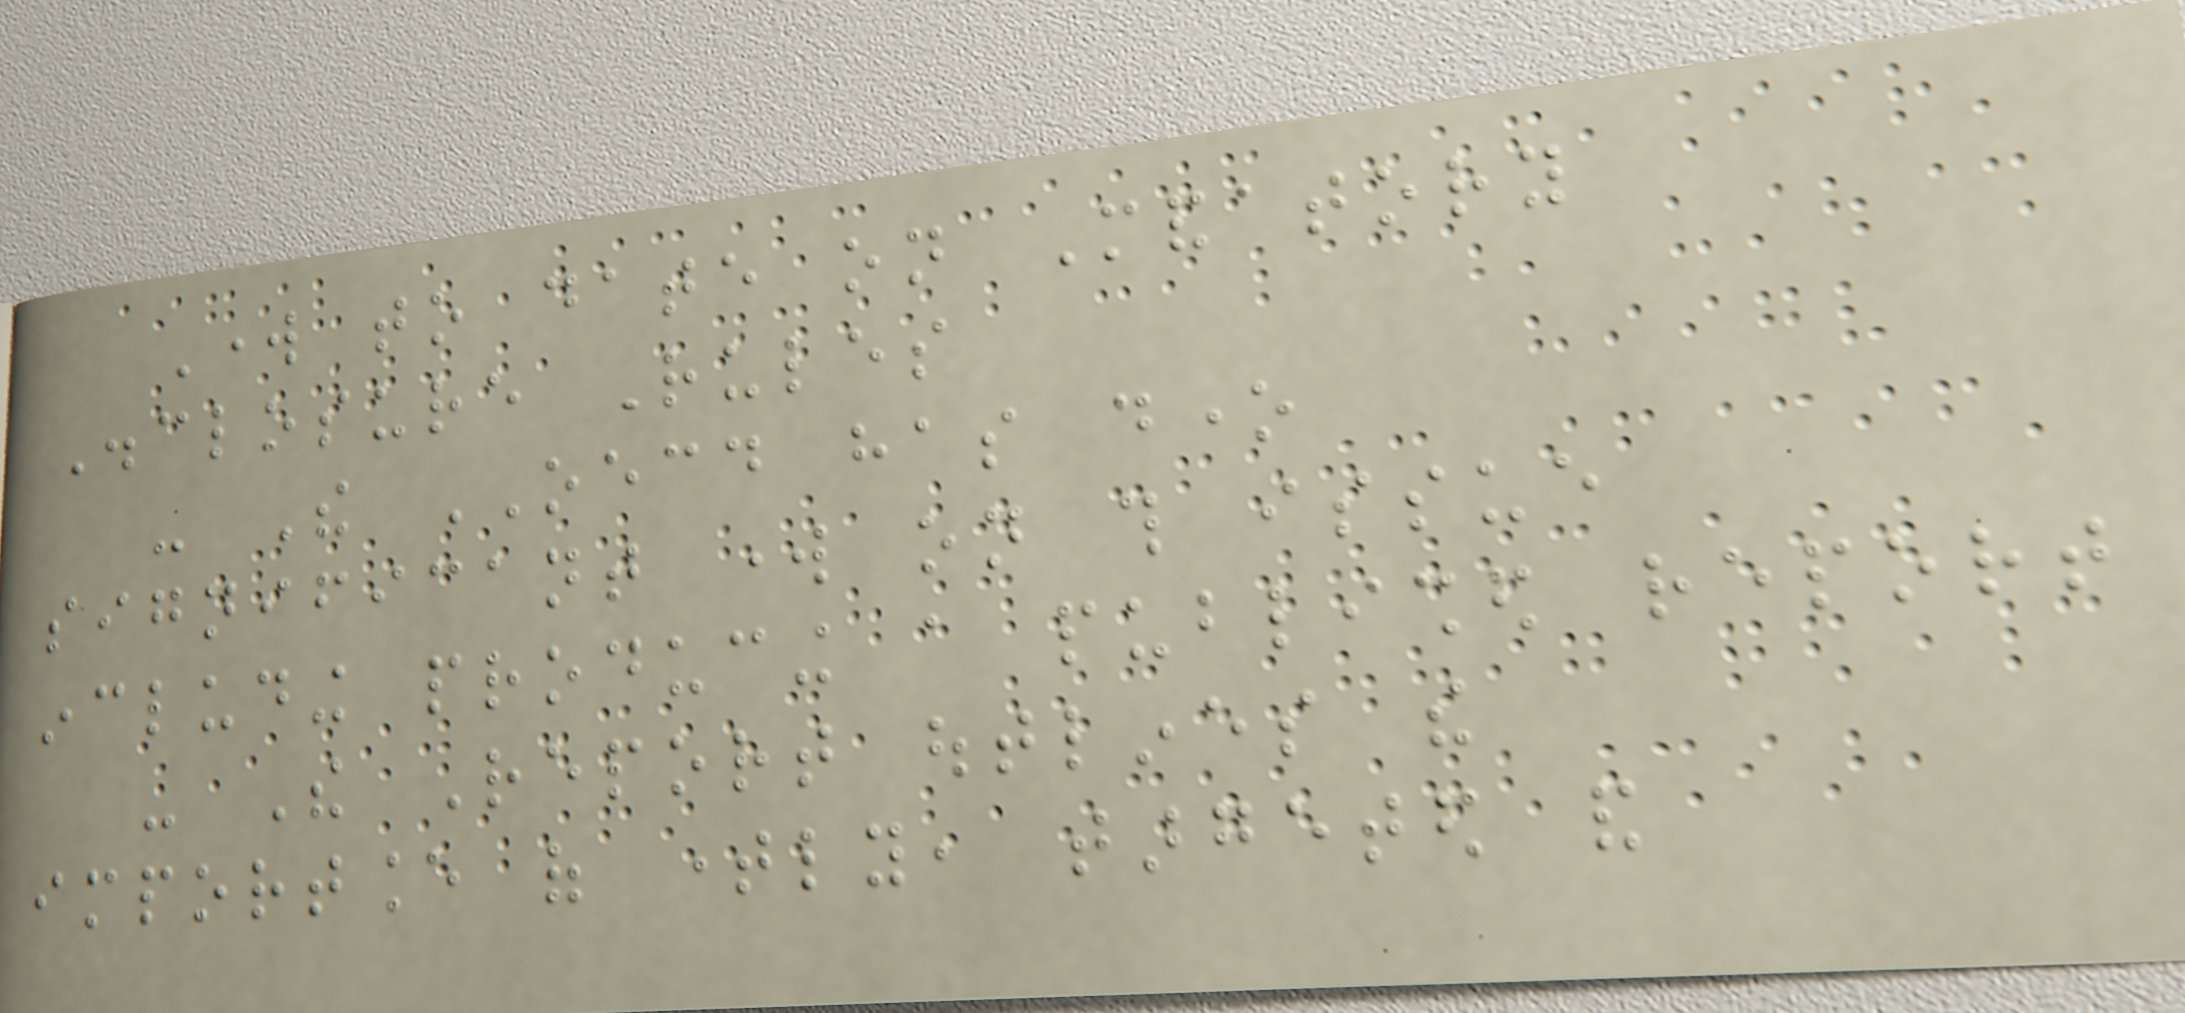Work to date on Mandatory
Disclosure Rules
- The OECD has done
significant work on this issue
including producing a published report
- The Report outlines the
importance of timely, targeted and
